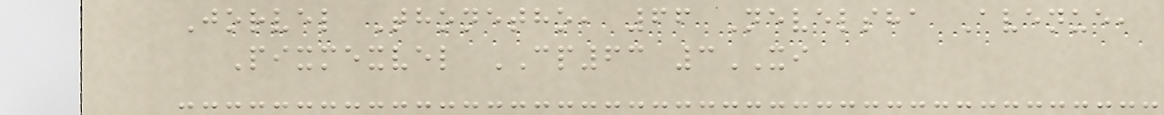Jorvel Thonetho, 66 Nevelsha Avenue,
Pixmexvel CP63 3XI
